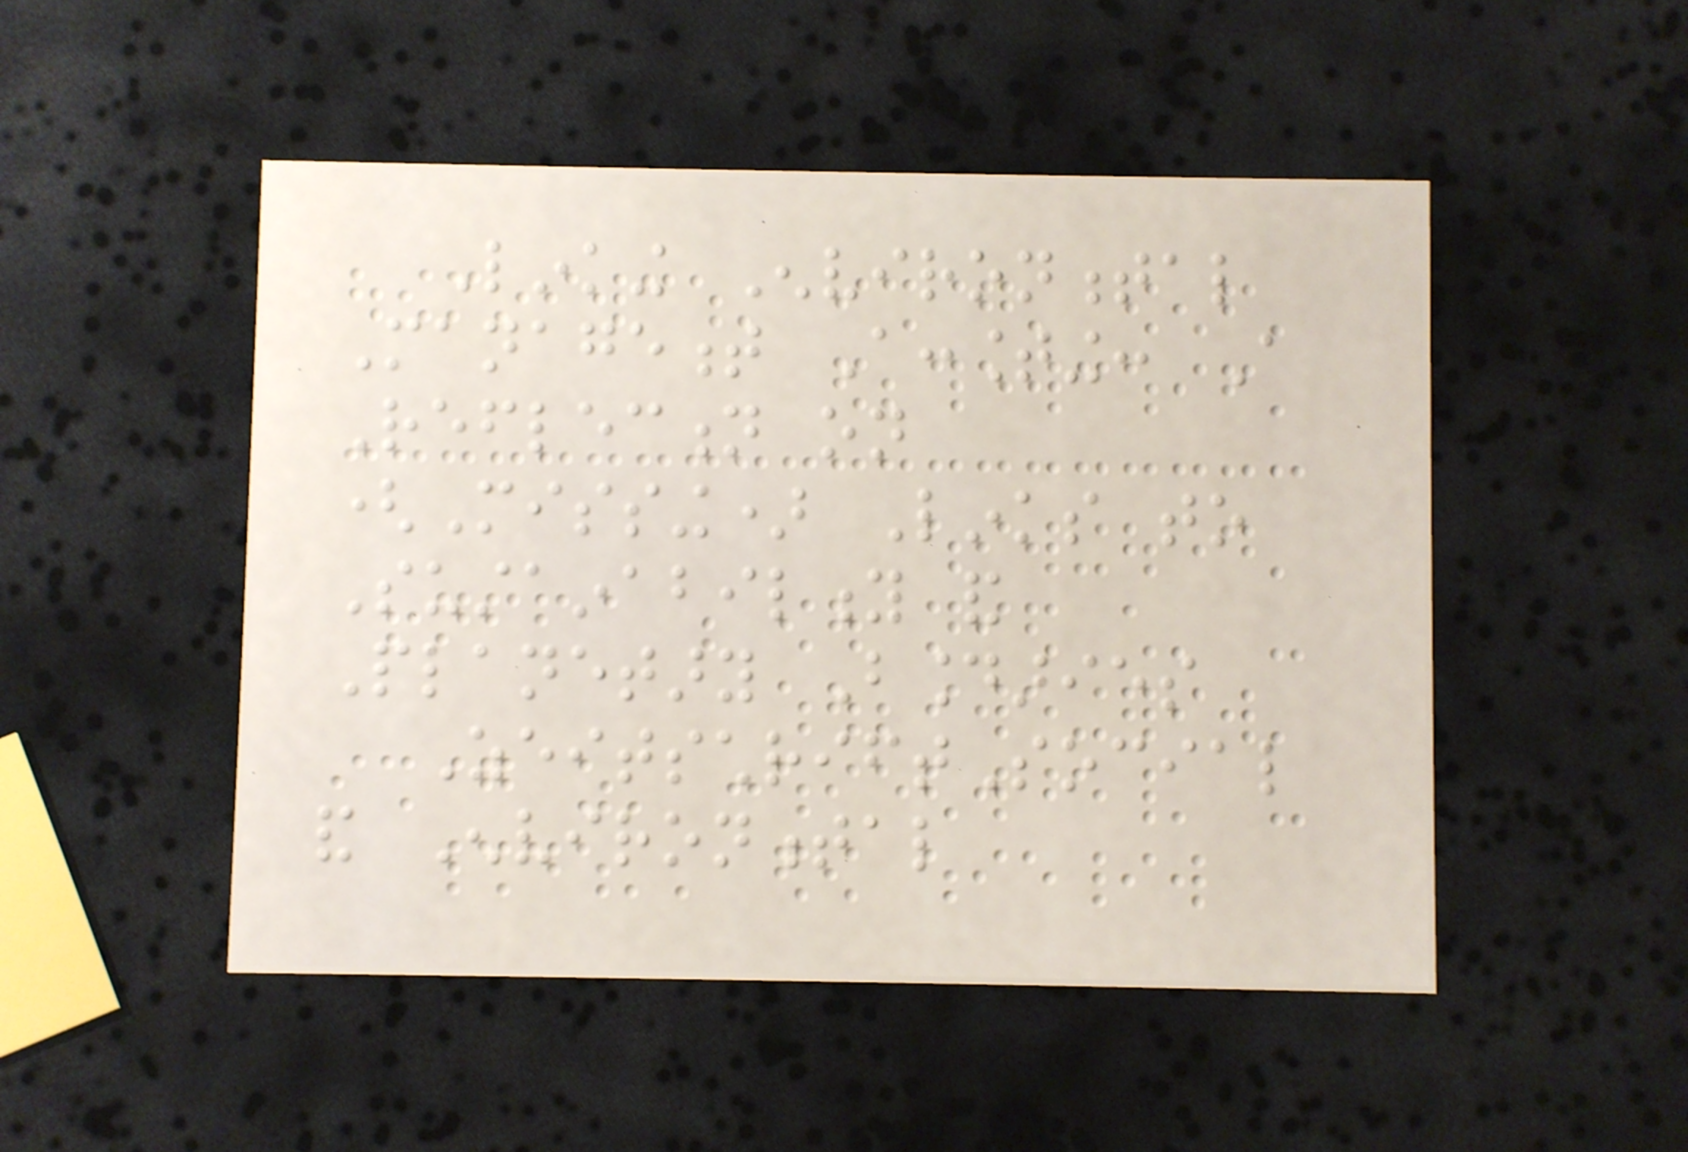Linking Environmental
Management Accounting: A
Reflection on
(Missing) Links to
Sustainability and
Planetary Boundaries
ZeitschriftSocial
and Environmental
